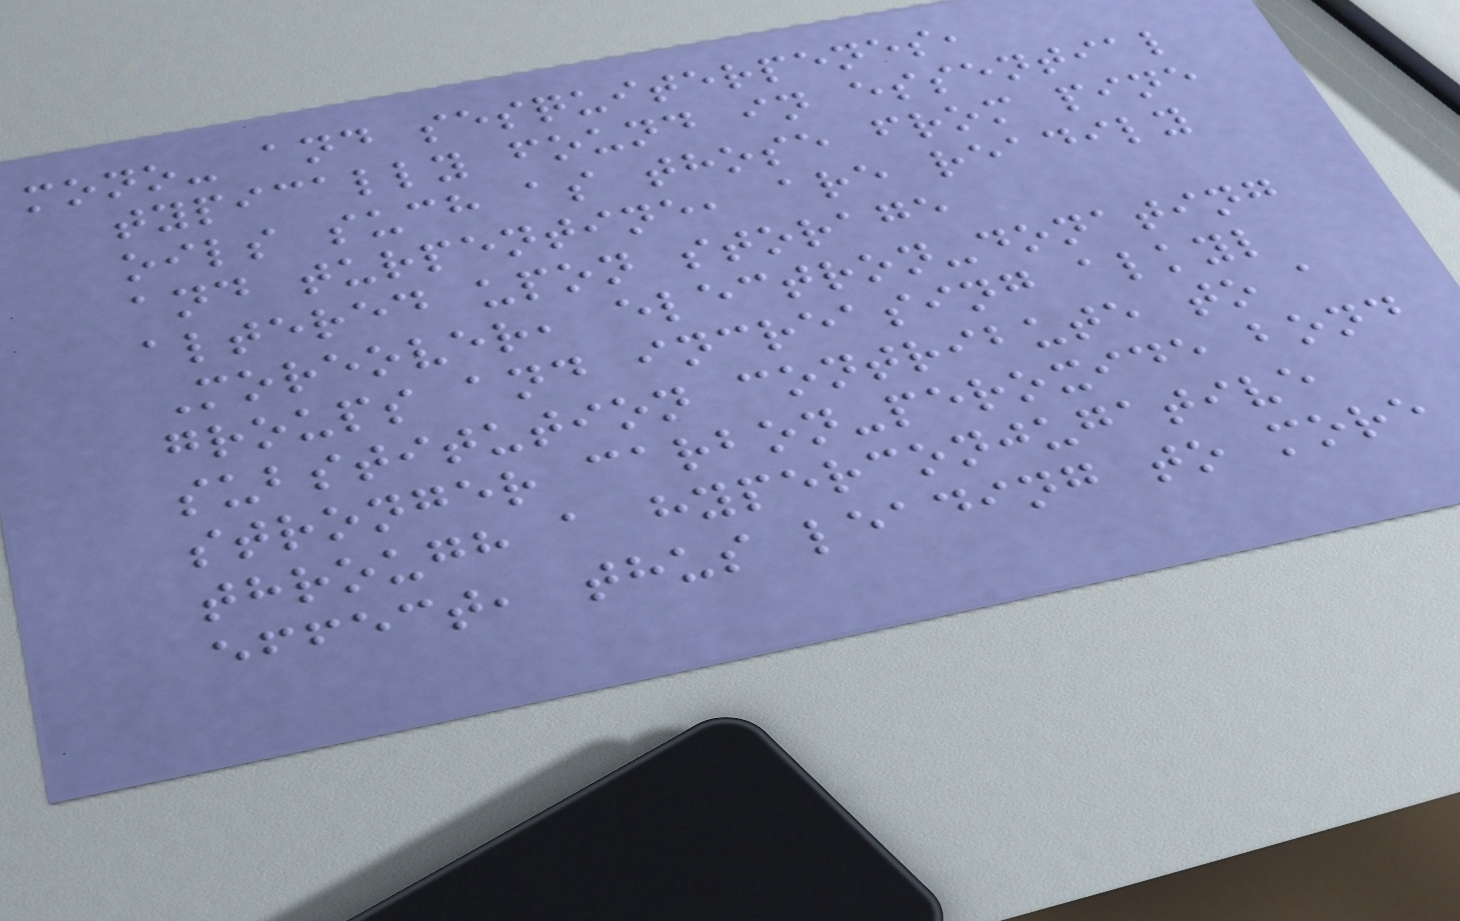mono- and sesquiterpenes,
typically found in essential
oils such as those from pine
and turpentine, are readily
altered upon storage
Moreover, electron-donating
groups and increasing alkyl
substitution contribute to a
stronger carbon-peroxide bond
through a hyperconjugative
effect, thus leading to more
